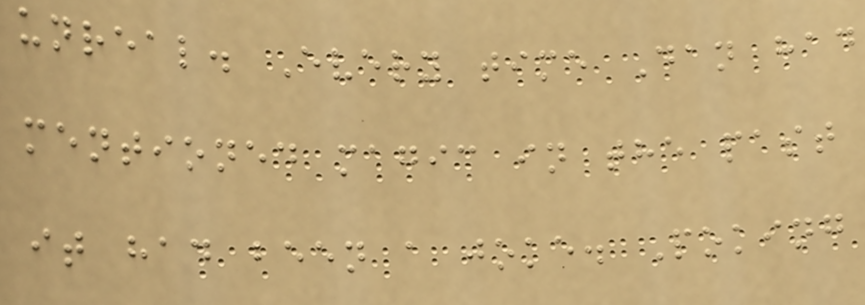unreal. Every time Dan had
mentioned magic in the past
it had been a joke. Poking
